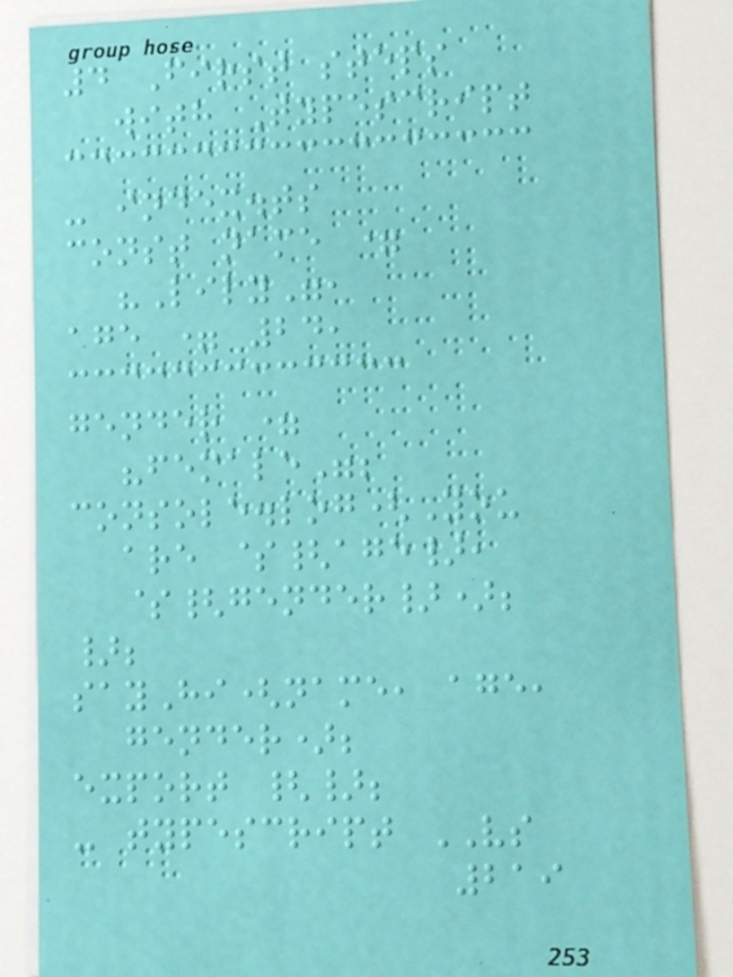4 First steps
with Typescript
- index.ts
const name =
"Lily",
age = 24,
gender =
"female";
console.log(You
are ${age},
${gender});
};
sayHi(name, age,
gender);
export {};
- typescript VS
219
